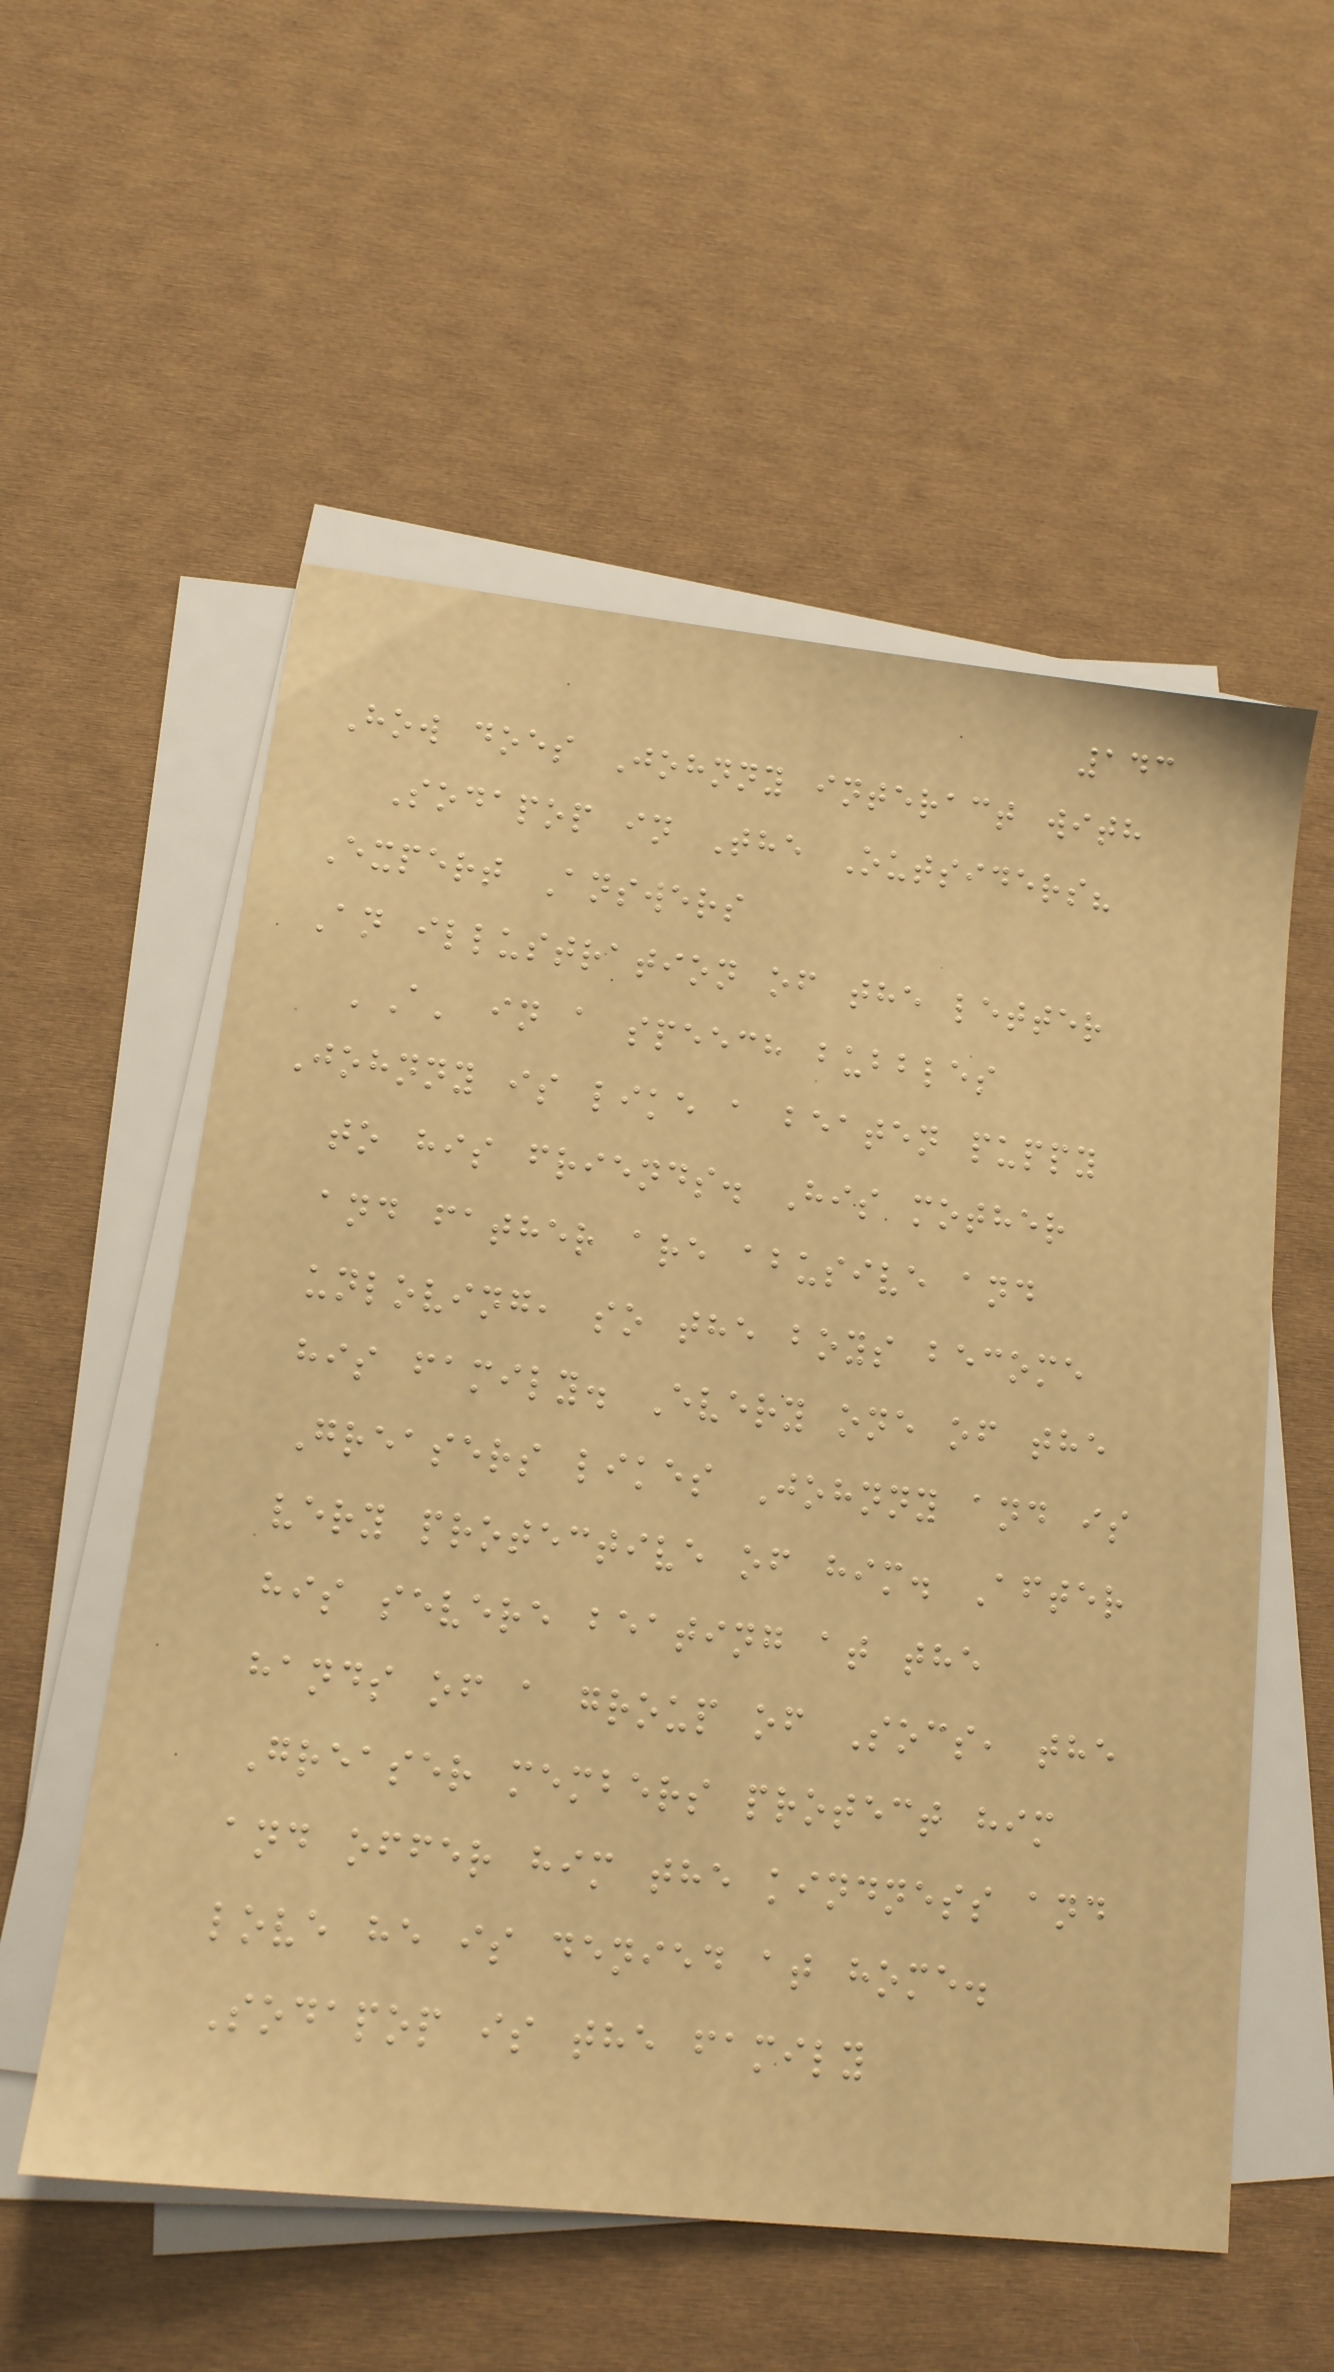143
How does Johnny interact with
Sodapop in The Outsiders?
Expert Answers
An illustration of the letter
'A' in a speech bubbles
Johnny is like a beaten puppy
to his friends. His mother
and father are abusive and
unloving, so the boys become
his family. Every one of the
Greasers likes Johnny and is
very protective of him. After
his severe beating at the
hands of a group of Socs, the
Greaser members protect him
and offer him the kindness and
love he is denied at home.
Sodapop is the family
